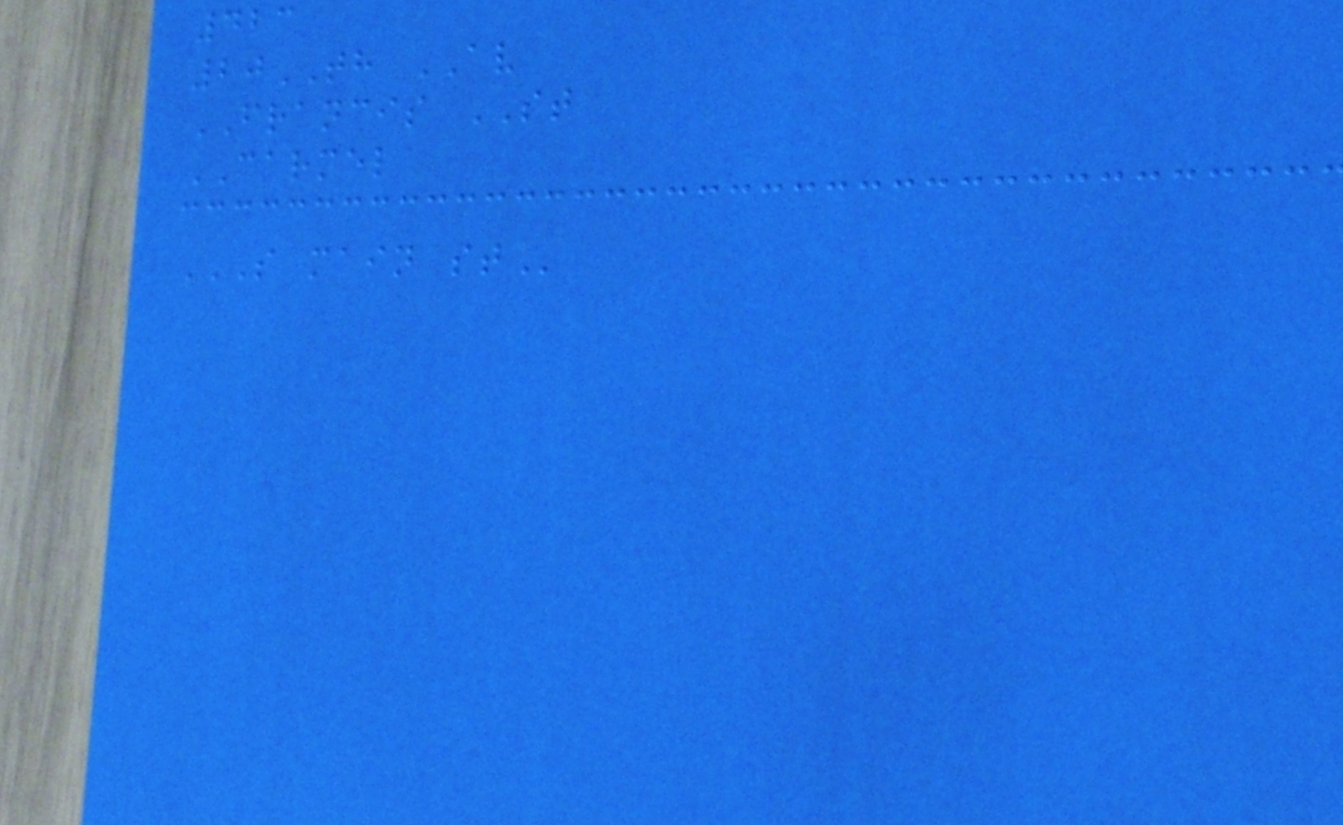423
20TH AV
FRANCIS ST
CARMEL
S MAIN ST
